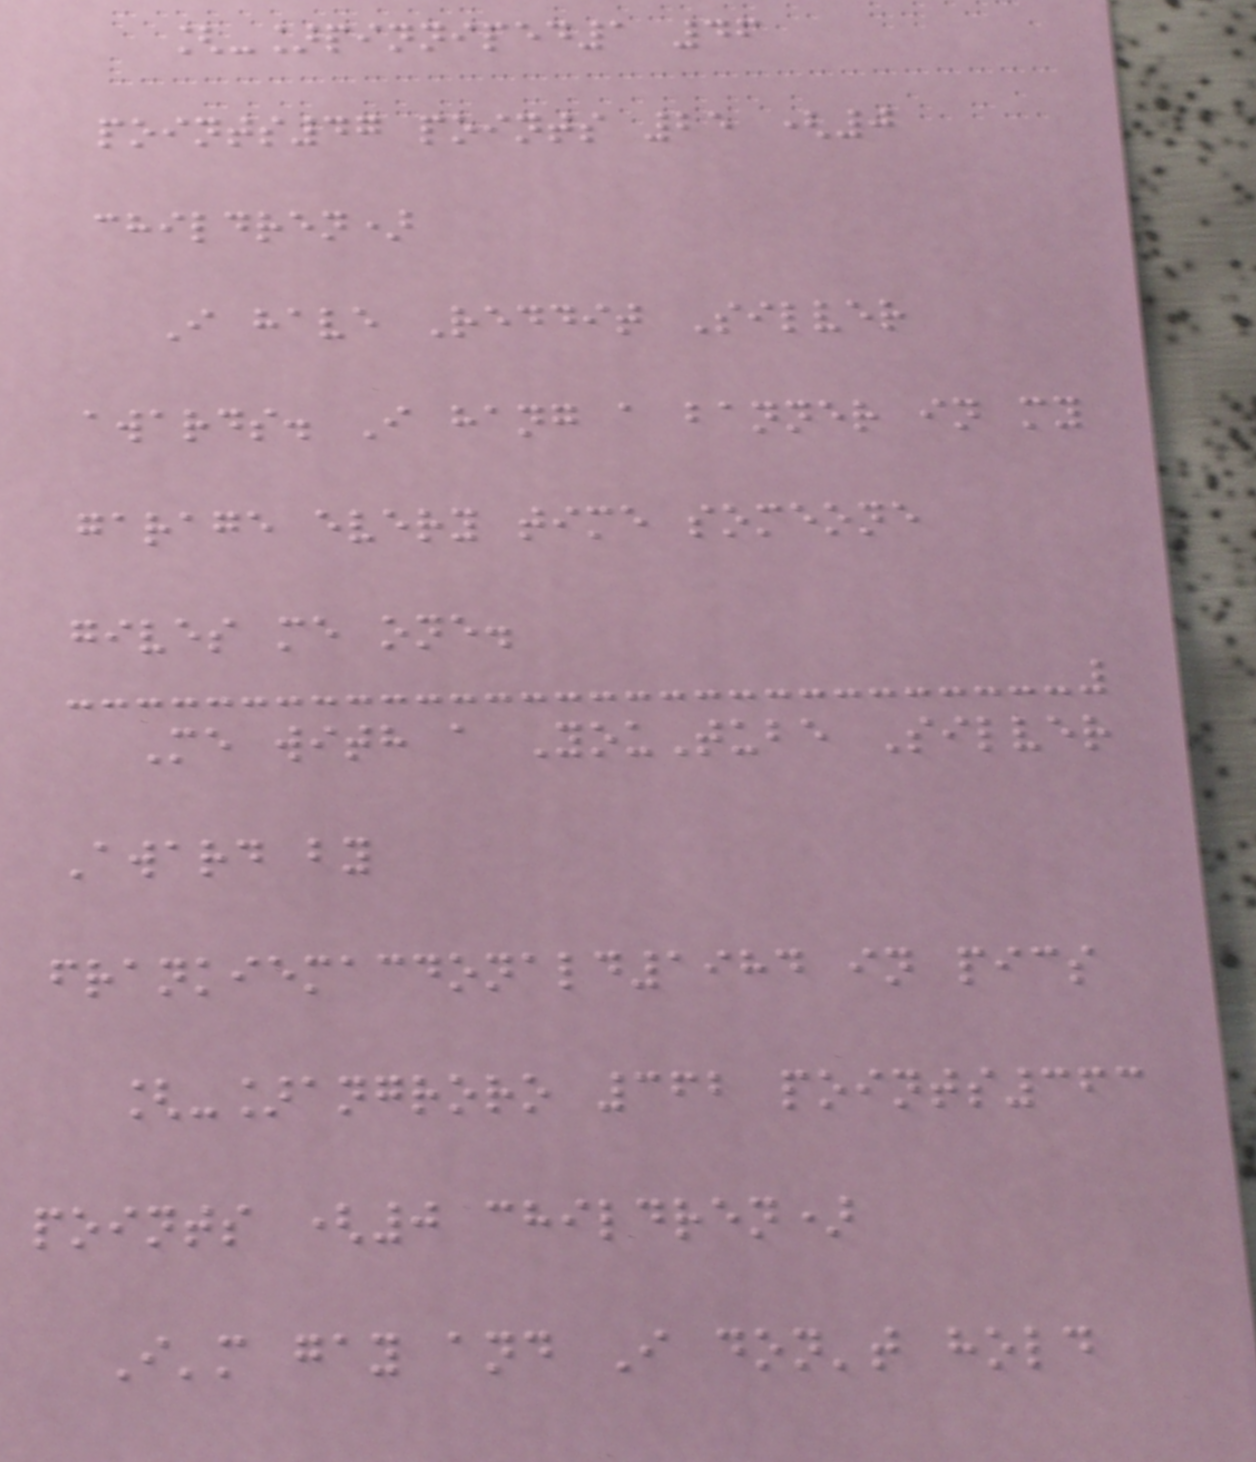[-]pinniped1 46
points47 points 25 (0
children)
I have Reddit Silver
awards. I hang a banner in my
garage every time someone
gives me one.
Me with a YouTube Silver
Award by
frankiemacdonald1984 in pics
[-]angroro 362 points363
points (0 children)
I'm gay and I don't hold
